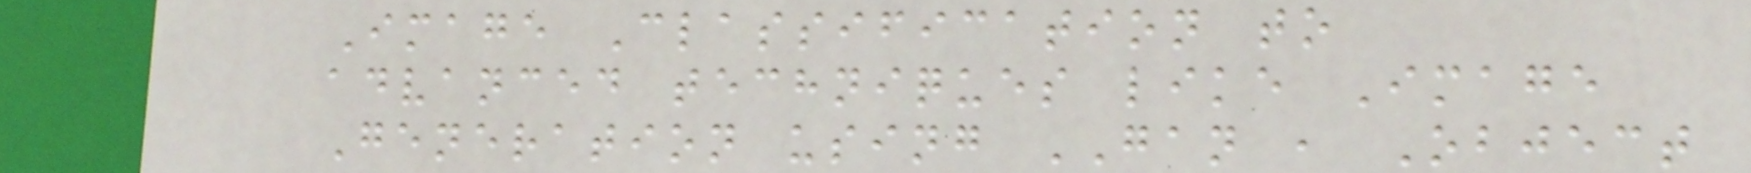Image Classification to
advanced techniques like Image
Generation using GAN , Object
